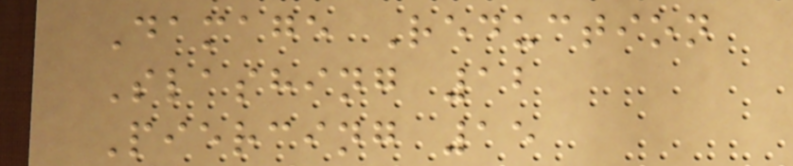Damage Reduction
Slashing 12
Piercing 15
